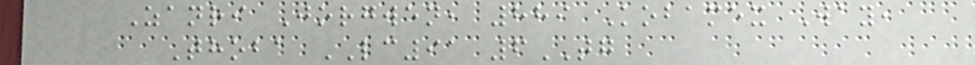Zanri Jorgwen, 889 Kobamex Way,
Thoba LC91 6TG
